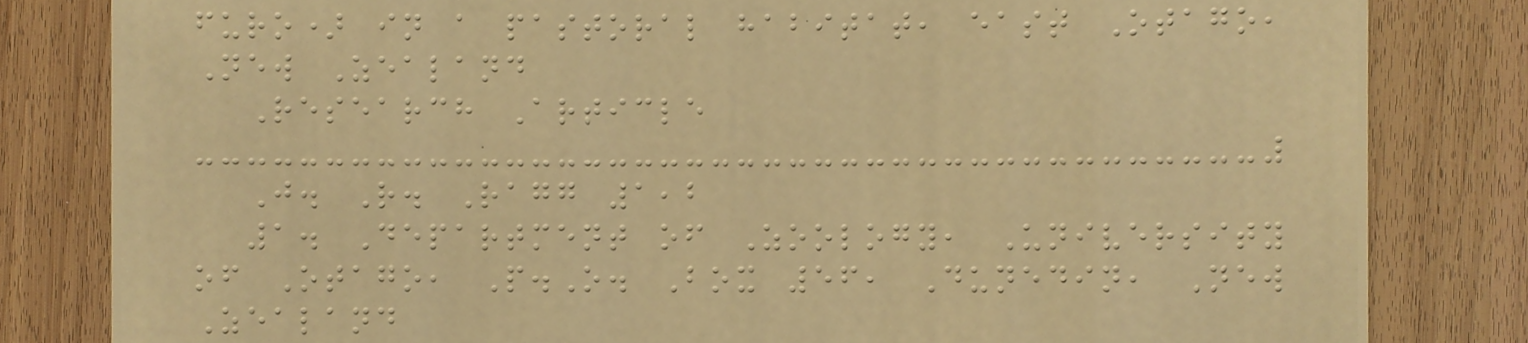furo) in a pastoral habitat, east Otago,
New Zealand
Research Article
J. R. Ragg 1,2
1. Department of Zoology, University
of Otago, P.O. Box 56, Dunedin, New
Zealand
